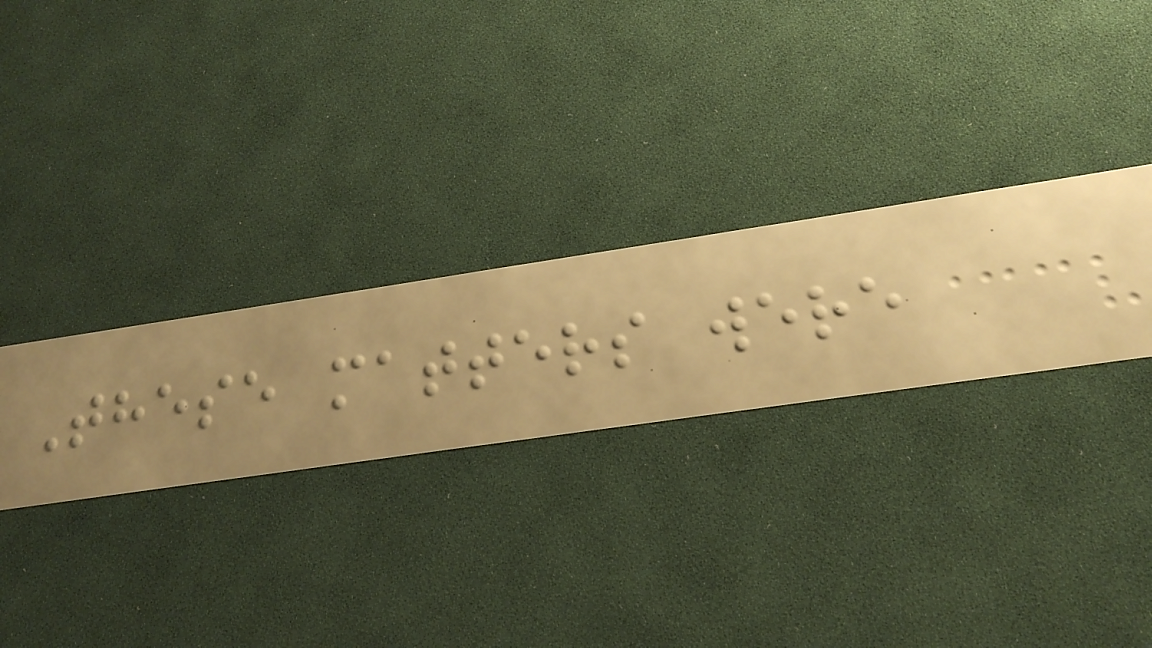These matters were
